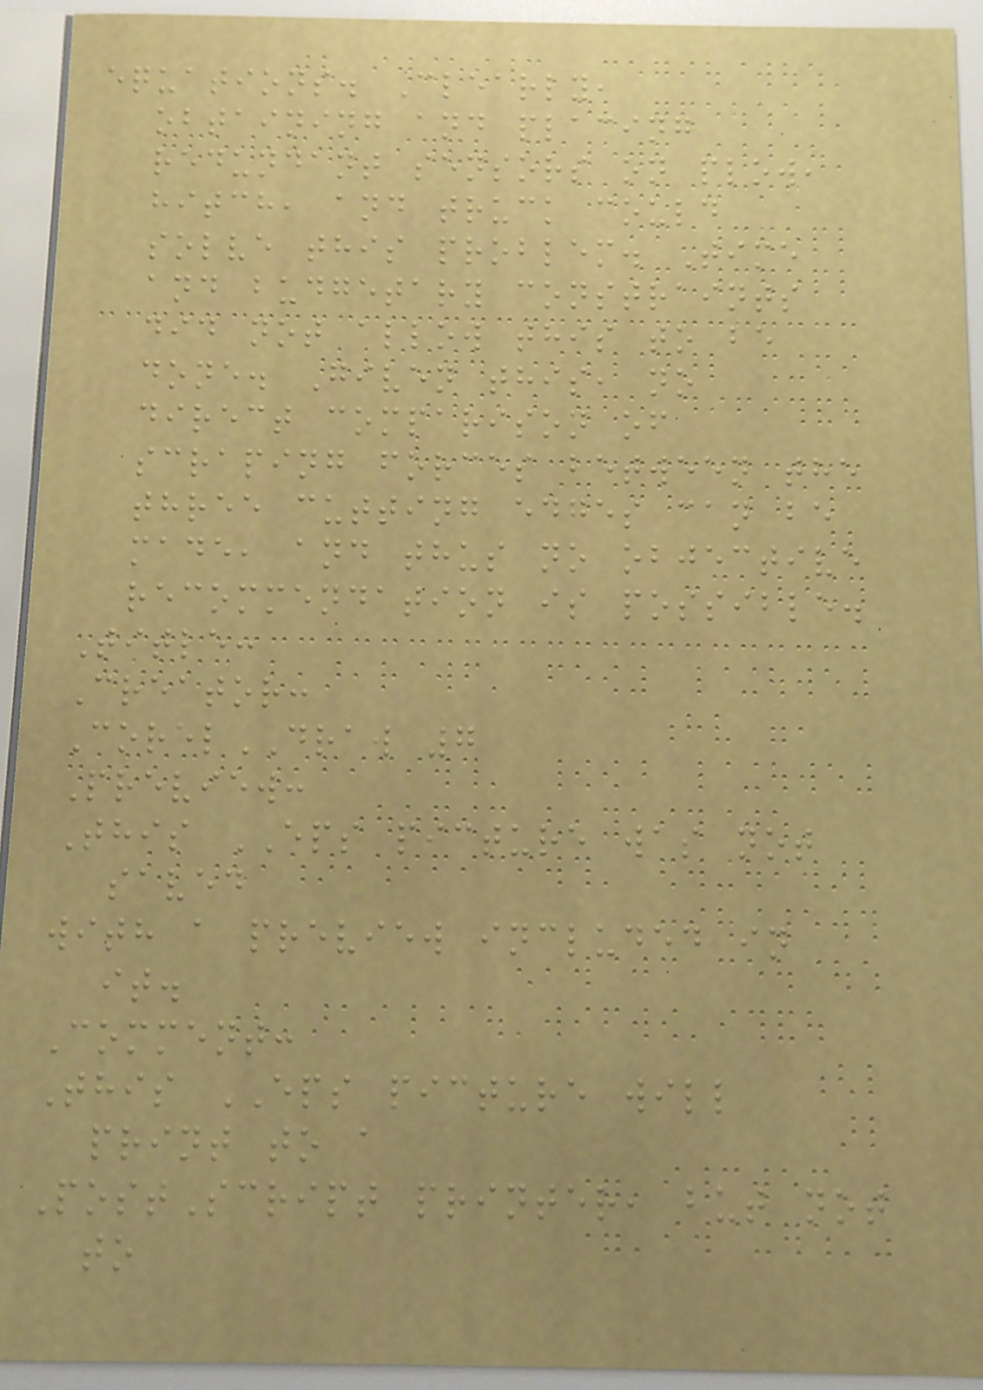equations. Clearly,
obtaining and placing
redundant sensors on plow,
hitch, and truck could
solve this problem. Time
and budgetary constraints
did not allow this to be
done. Given this, no
direct comparison of
scraping forces between the
three cutting edges can be
made, and thus no objective
recommendation is possible.
Title:
Creator:
CorelDRAW 7
Preview:
This EPS picture was not
saved
with a preview included in
it.
Comment:
This EPS picture will
print to a
PostScript printer, but not
to
